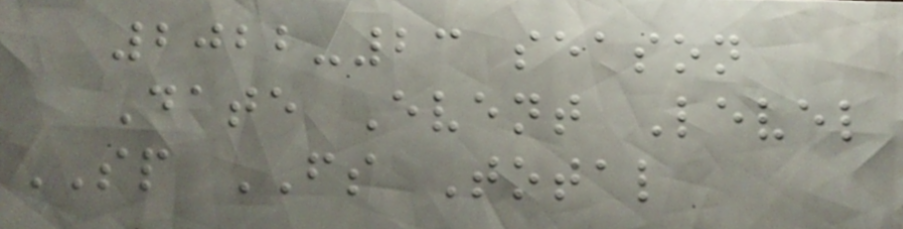2022-23 season
Date Event Level
SP FS Total
